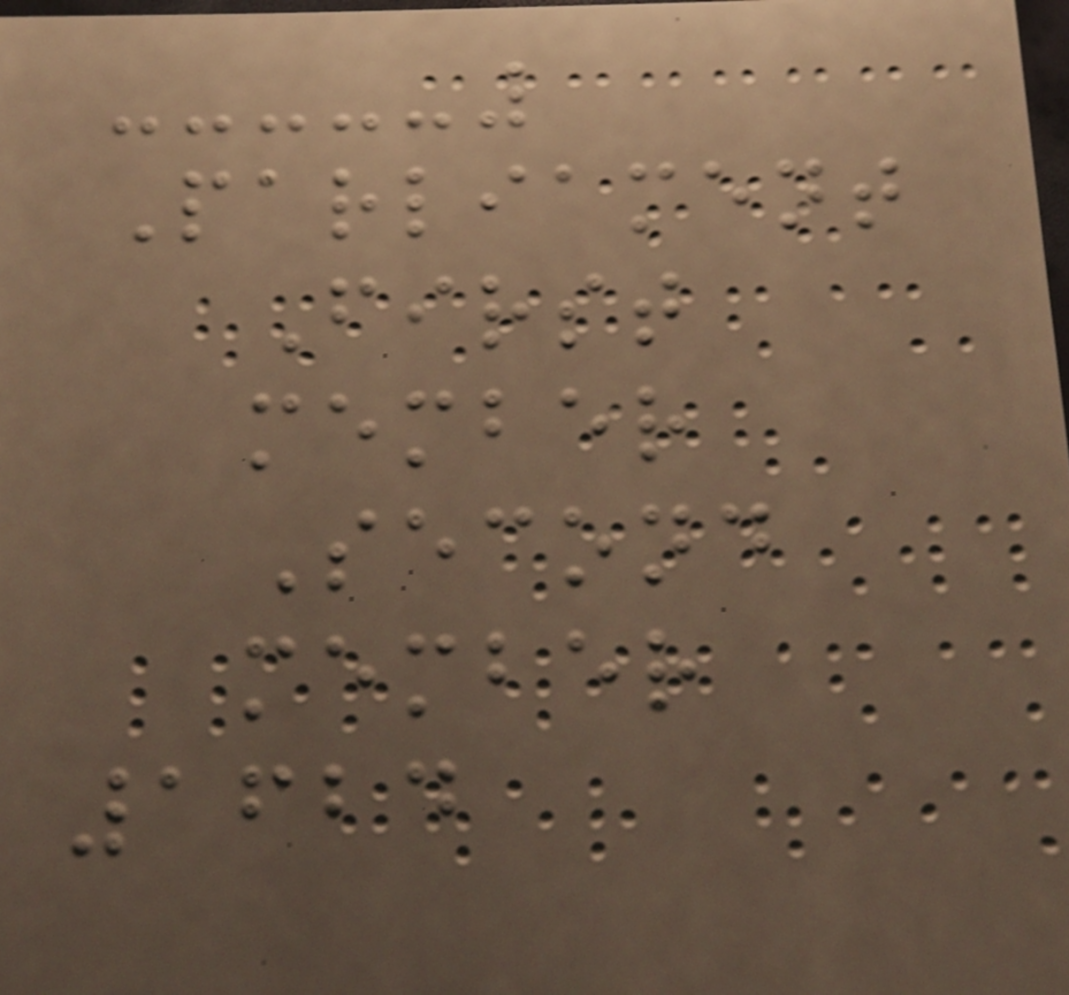Parliament
First
member
Second
member
1624
